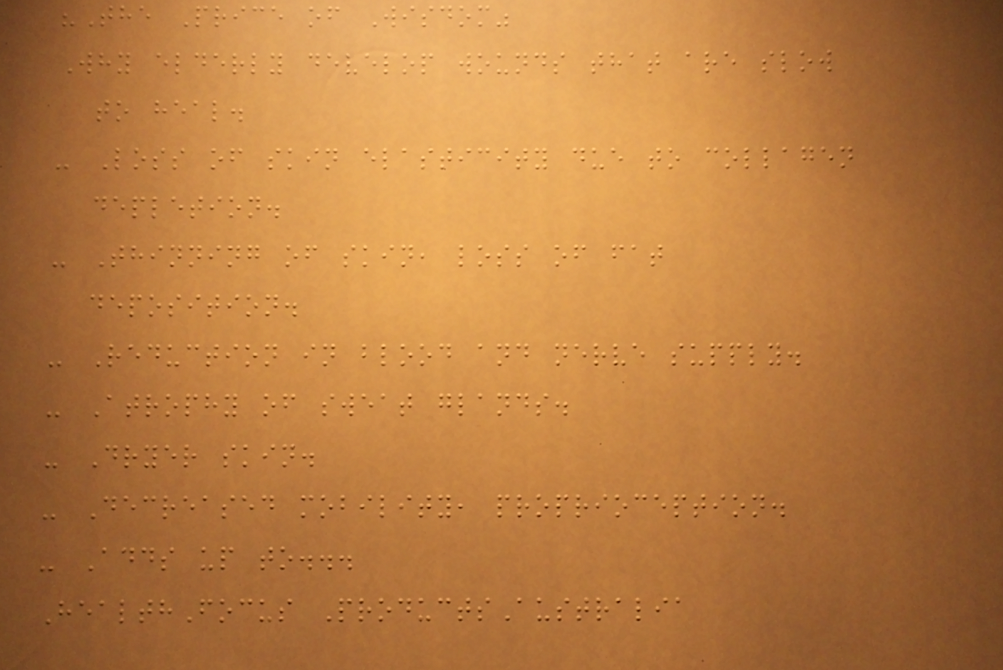"The Price of Wisdom"
Why elderly develop wounds that are slow
to heal.
- Loss of skin elasticity due to collagen
depletion.
- Thinning of skin, loss of fat
deposition.
- Reduction in blood and nerve supply.
- Atrophy of sweat glands.
- Dryer skin.
- Decreased mobility, proprioception.
- Adds up to...
HealthFocus ProductsAustralia
